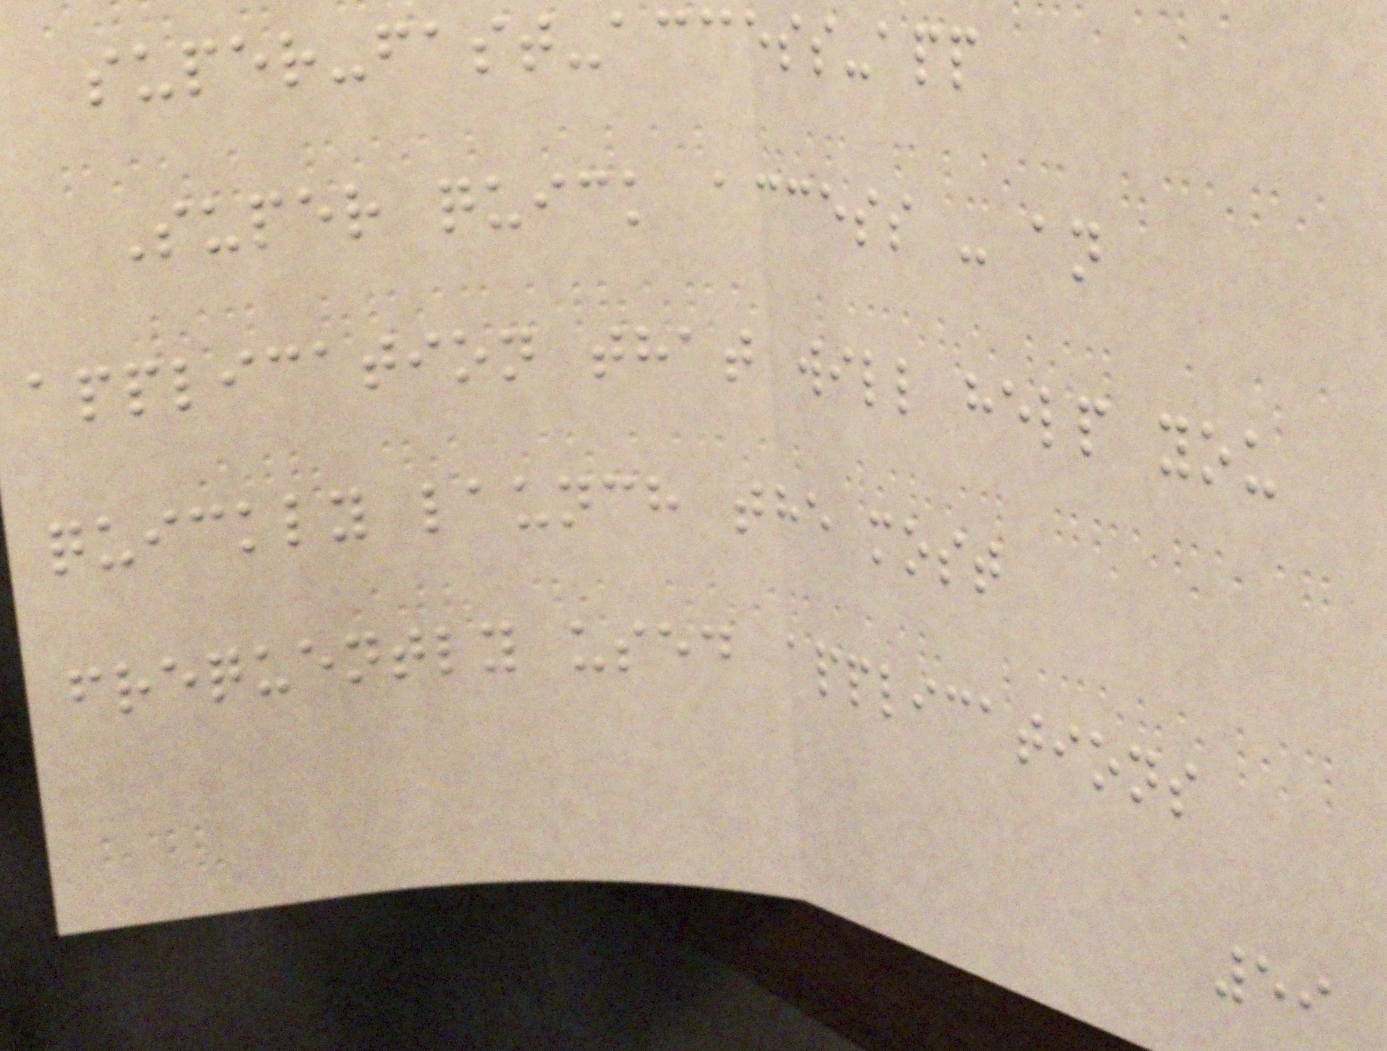super-fast-access-app
Super quick access - an
application that will help you
quickly launch the most
frequently used applications
59
